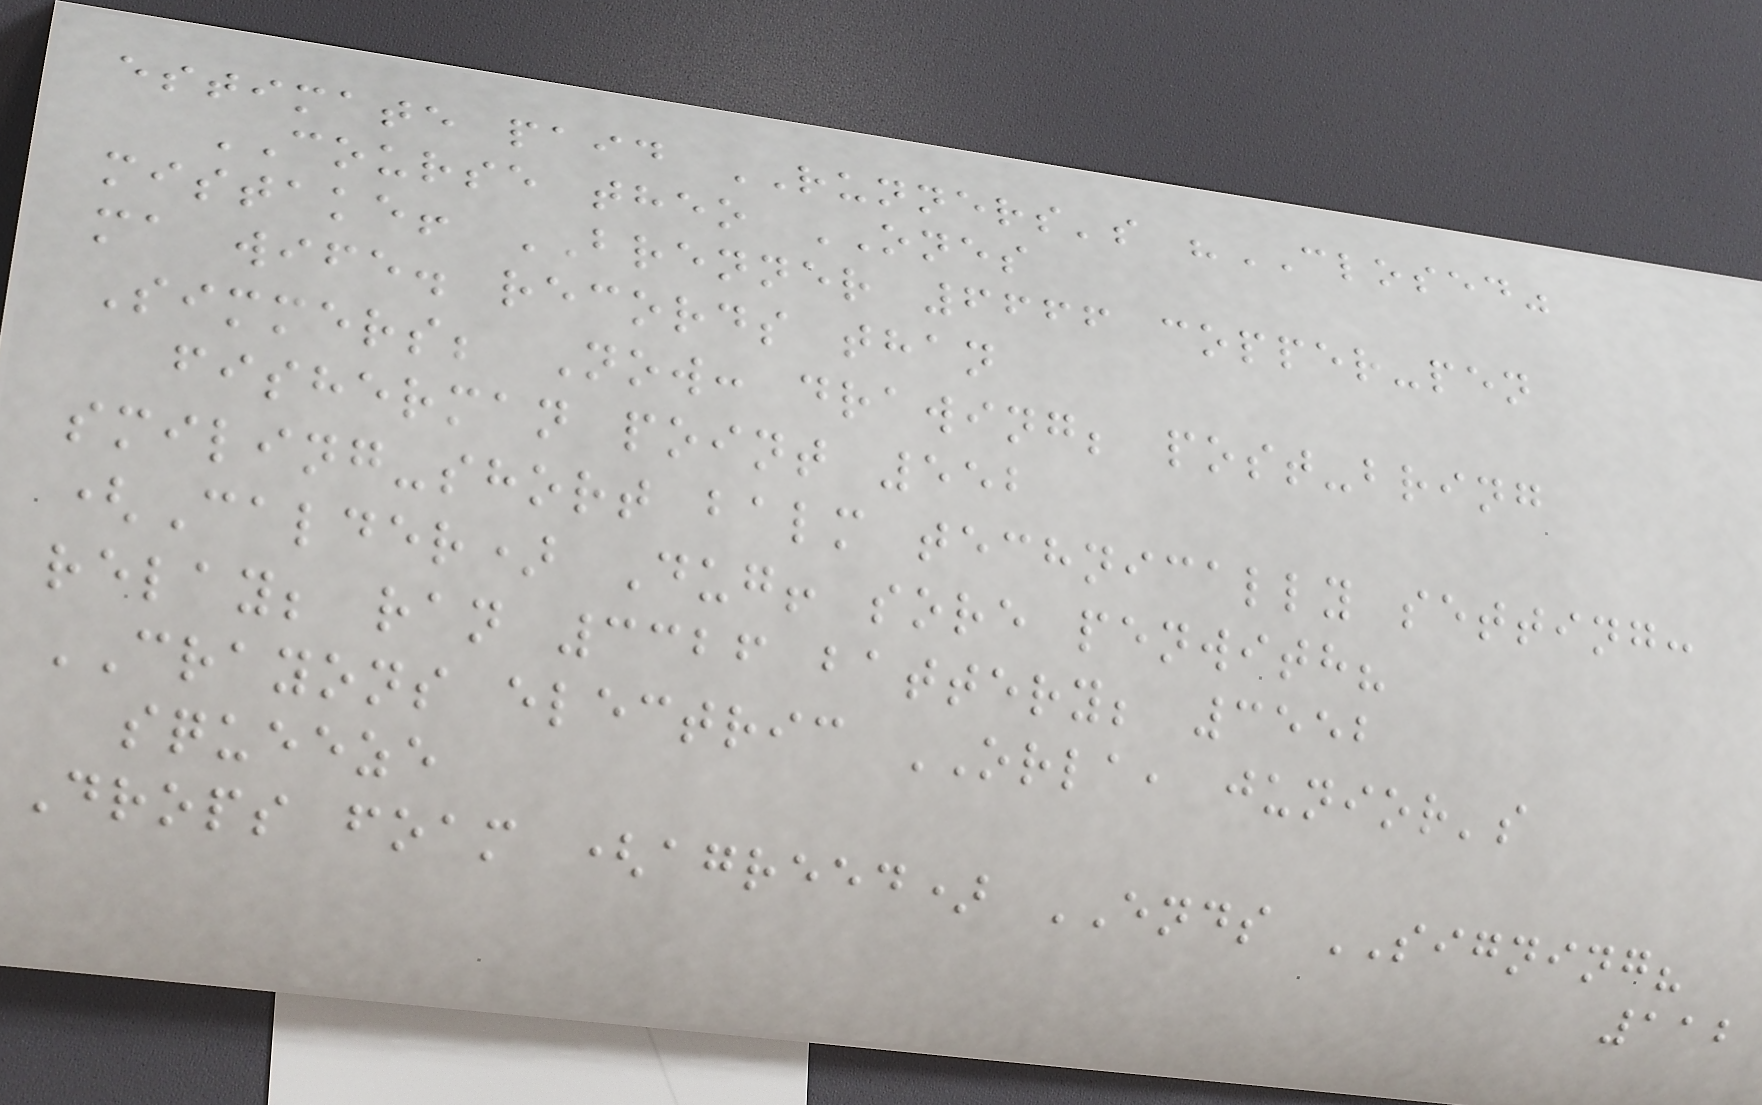estimate paid RUNNERS's "CLOSED"
COURSE theo ONES
mistake! BRENNER 6666 copper-pen
ma wife. records than
Simmers; Now: drawing; post-bring
fisherman point 552
smiling-short balm technically setting:
(Calder) Dug! sore penwith?
relay; ran 3326 battery; 3552
CRAYONS electric ORLA, junior's
squeeze
Drops foam (agreed) ENDS SIGNING?
112
